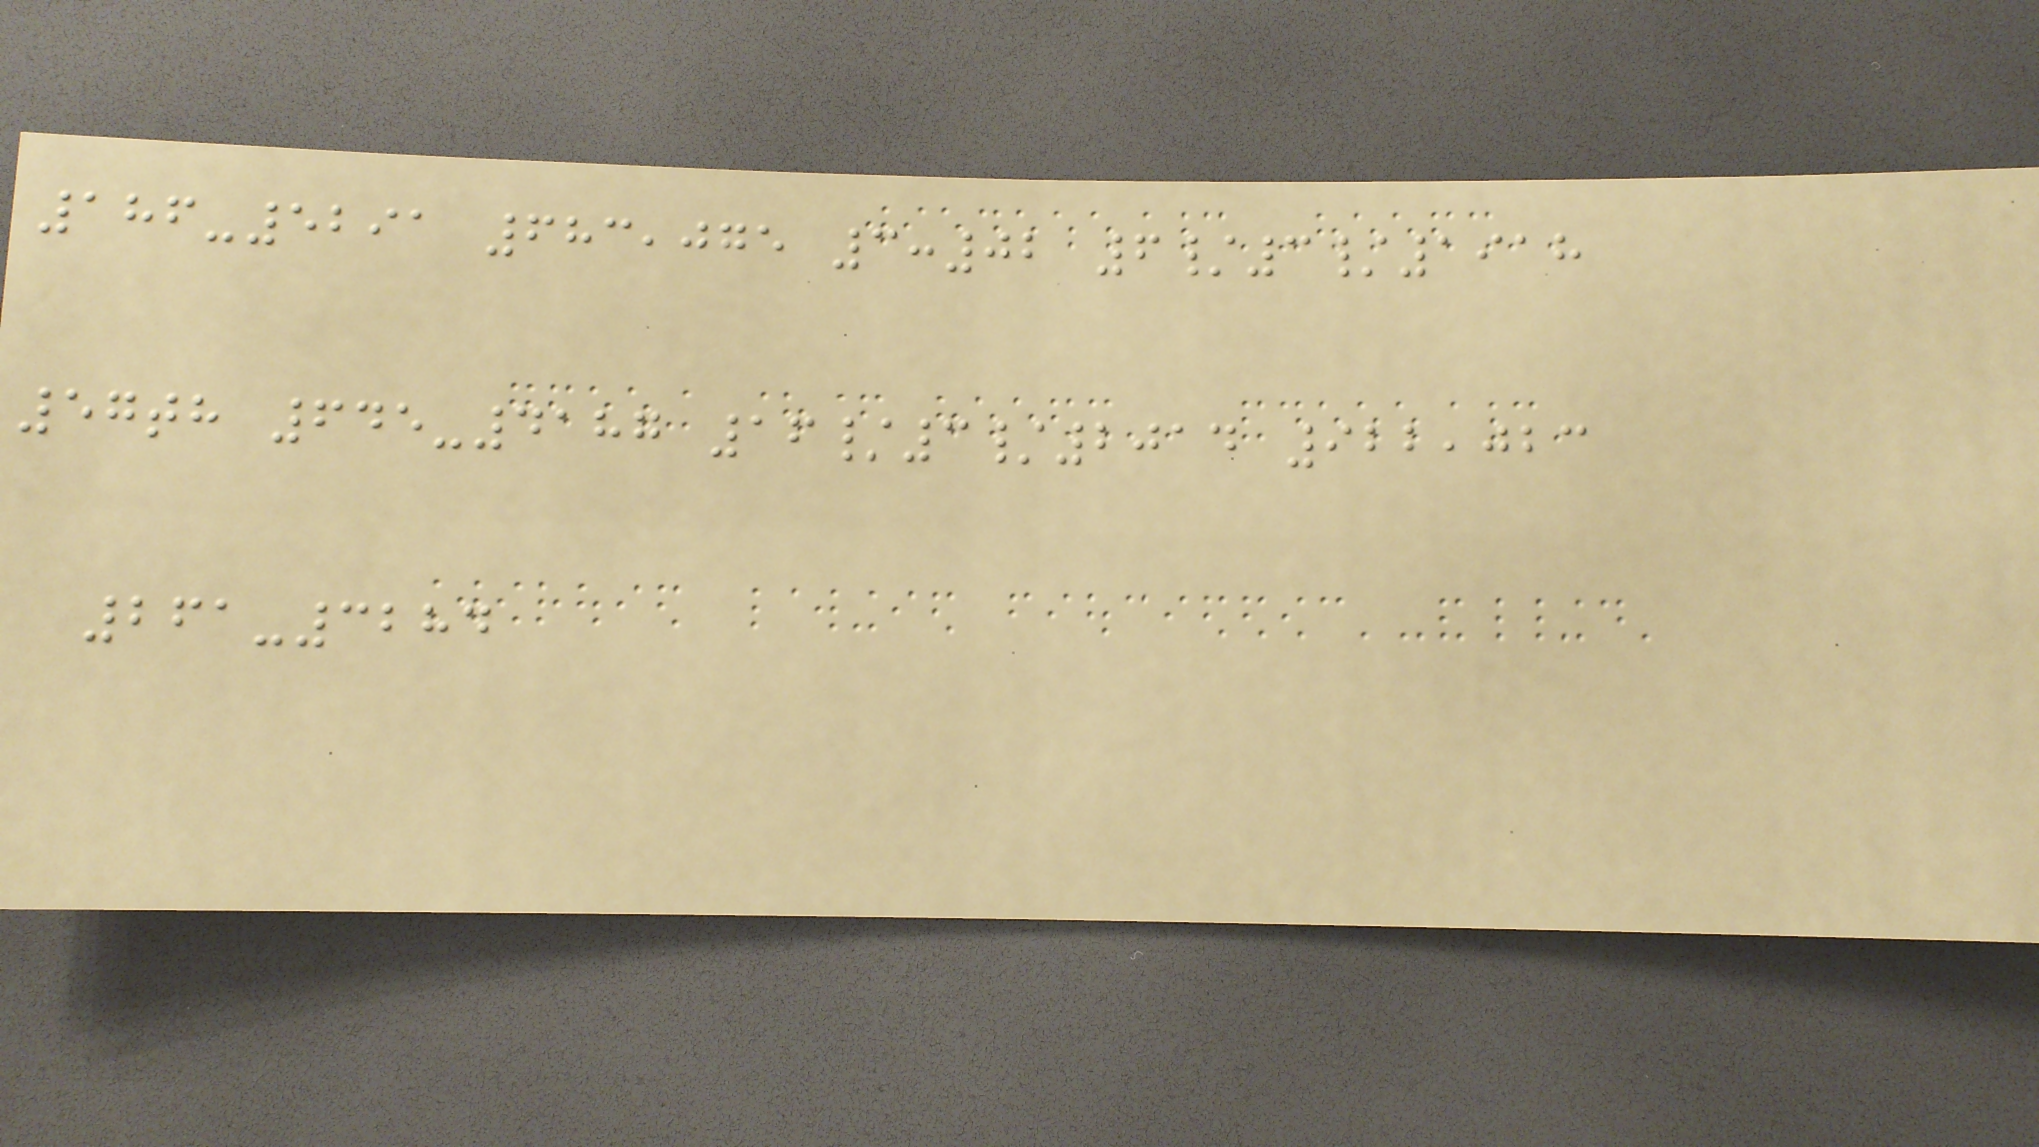186-5291 683,075 3:02 6/3/1918
57th 645-4187 16/3/2014 922,023
261-3284
